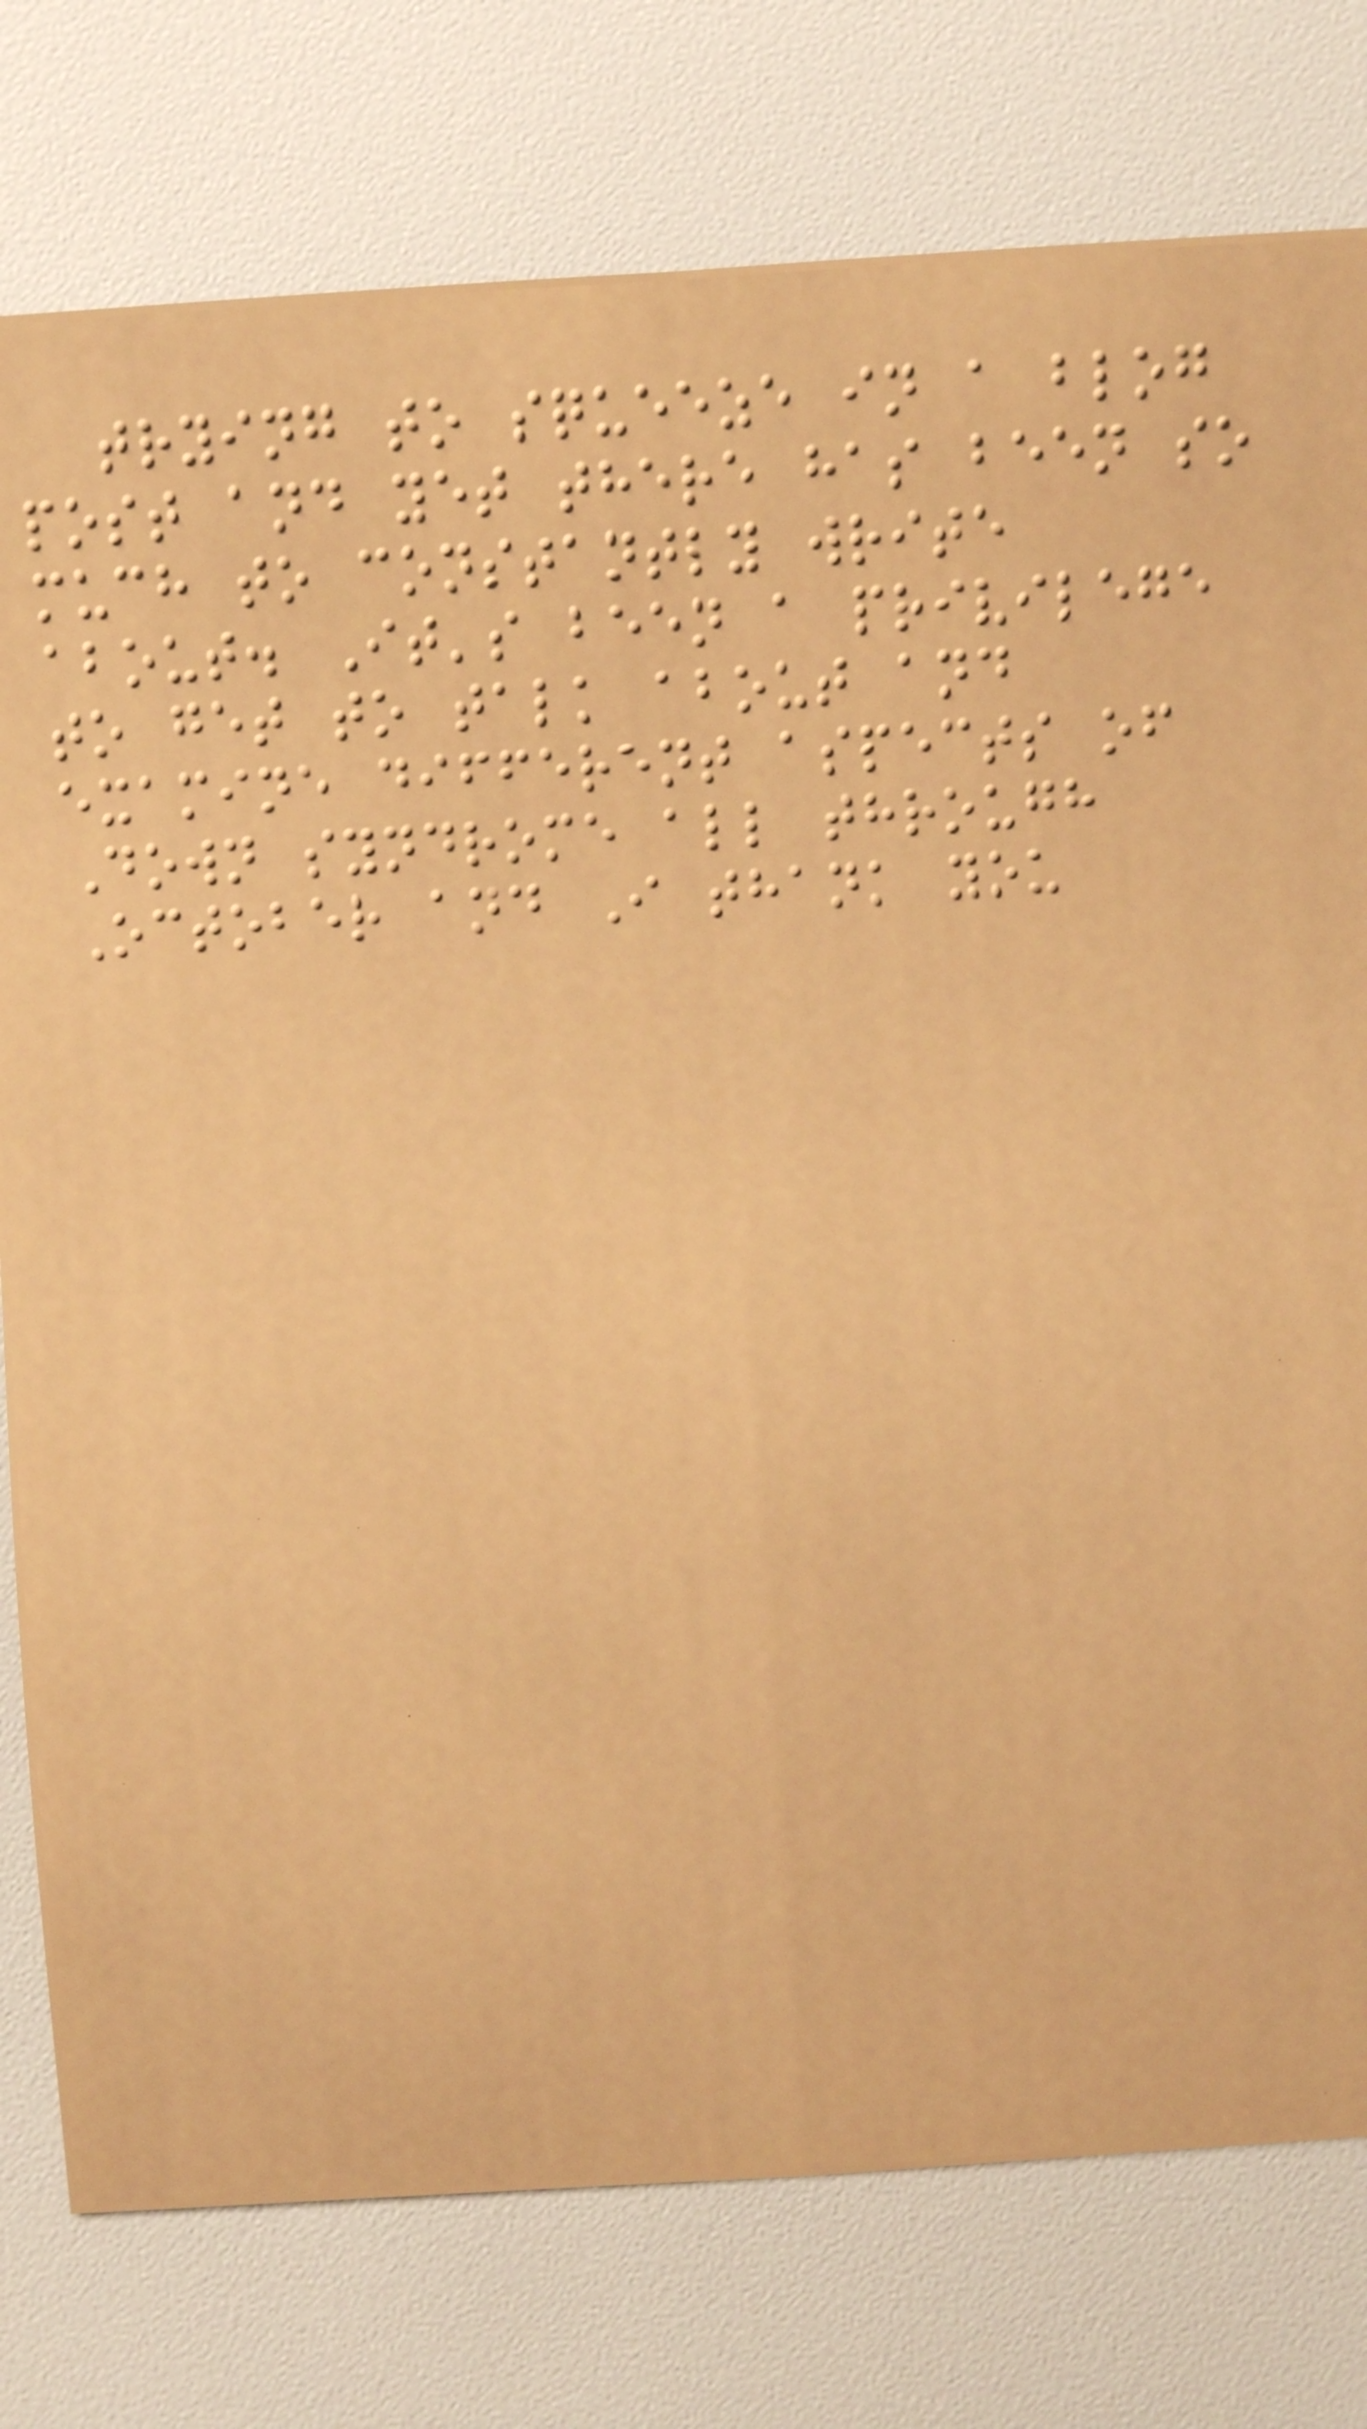trying to squeeze in a blog
post and yet there has been so
much to constantly write
about. It's been a privilege
to get to talk about and
examine different aspects of
Down syndrome all through
October and I thank you
